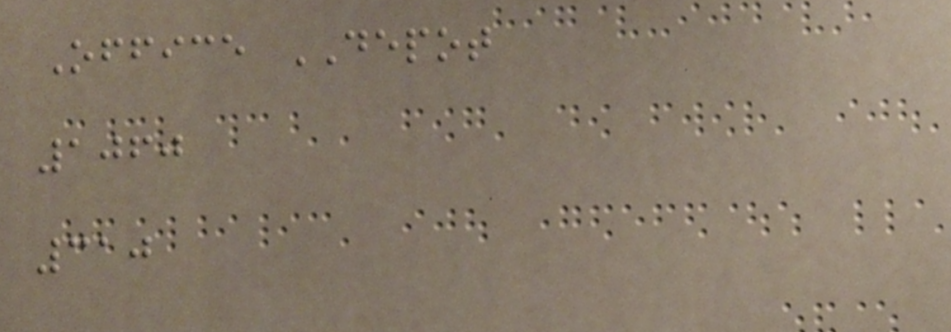Office DEPOT
1060
310
